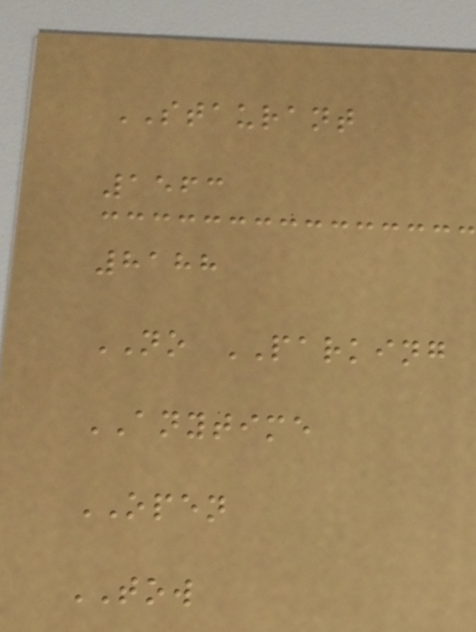STAURANT
1563
8188
NO PARKING
ANYTIME
OPEN
TOW
